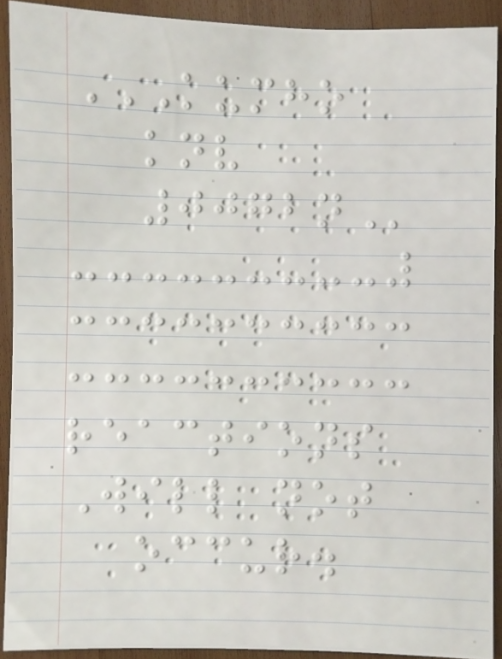KUMHO
KNV
0072N
reactions
Will not
occur.
